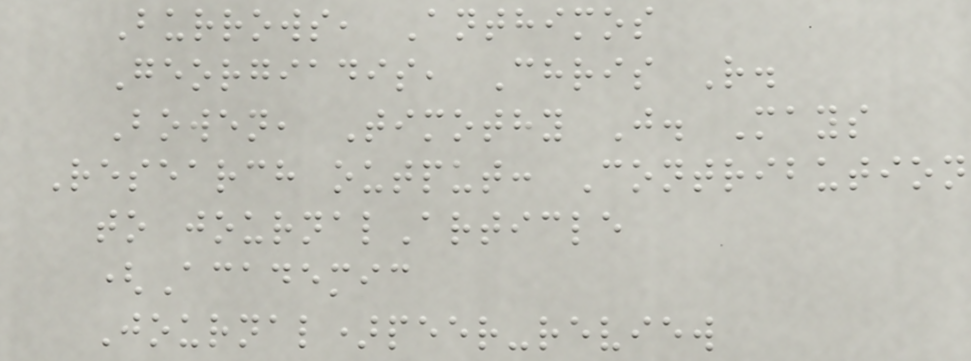Burrows, Anthimos
Georgiadis, Chris R.
Bowen, Timothy J. Mays
Research output: Contribution
to journalArticle
(Academic
Journal)peer-review
